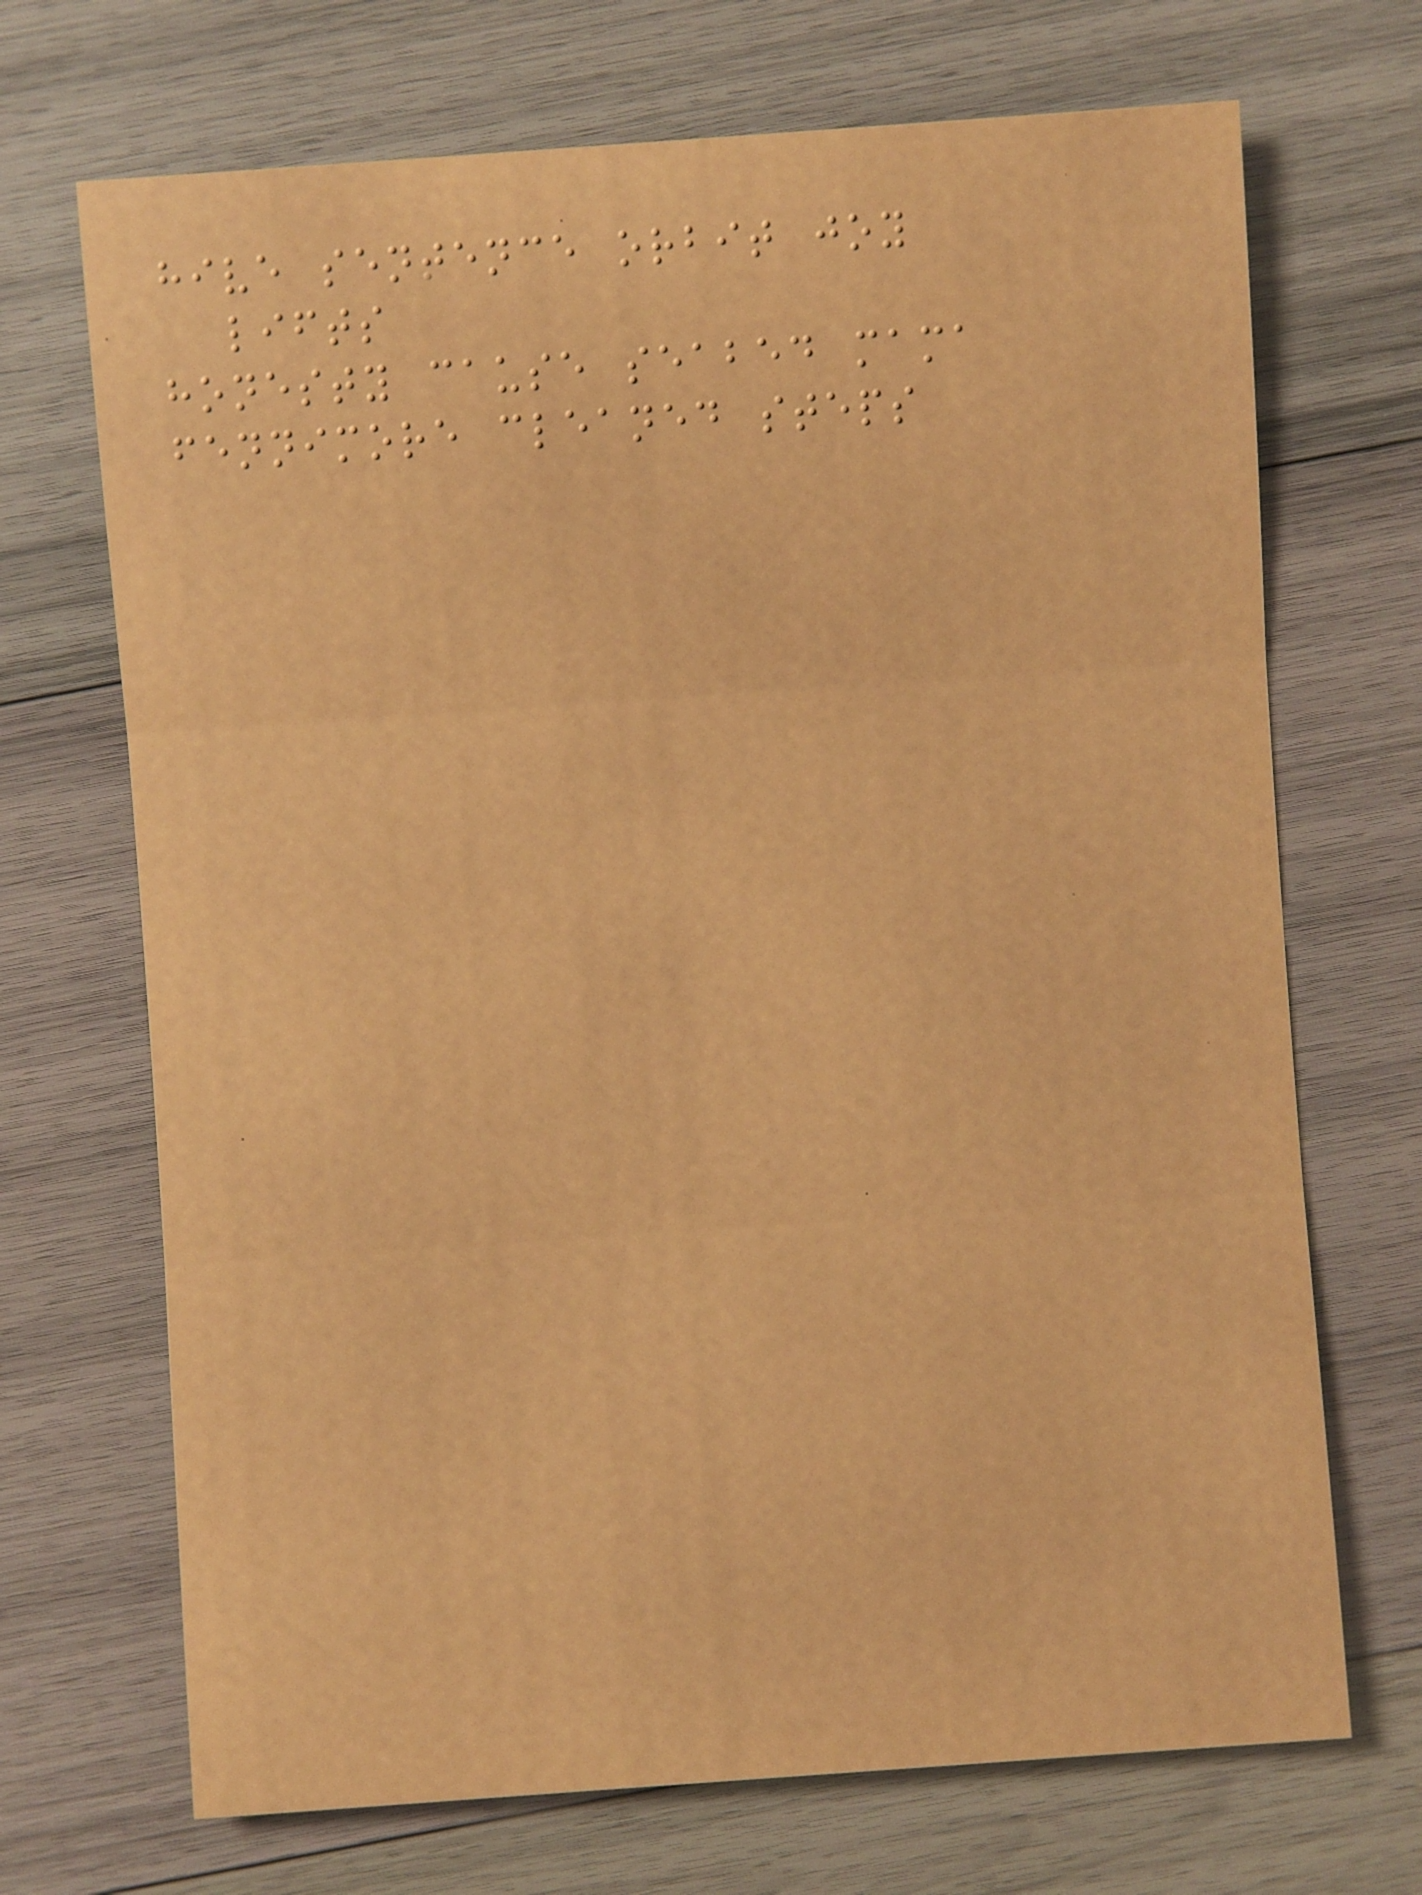hive sentence orbit joy
lifts
honesty cause seabed mama
fennimore cleaned steps
